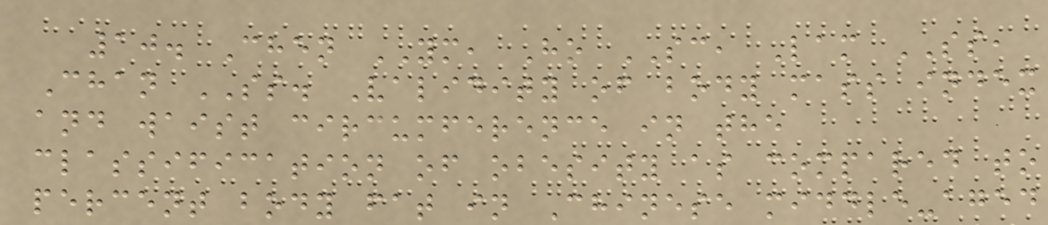10. Chen YM, Ho SC, Lam SS,
Chan SS. Validity of body mass index
and waist circumference in the
classification of obesity as compared to
percent body fat in Chinese middle-aged
